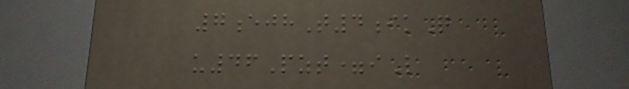7ejhT4ikQ
u46Pzt=iL
